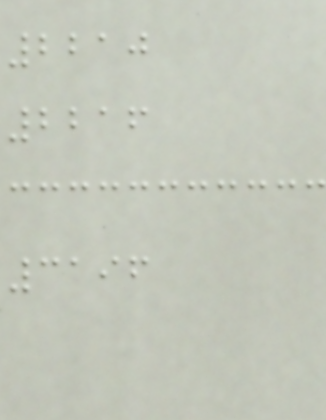2210
2216
3196
